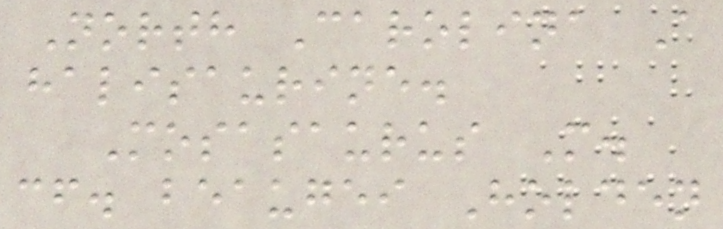North Carolina A
halisaurine.
Mosasaurus M.
cf. beaugei Holden
